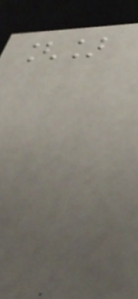[]
